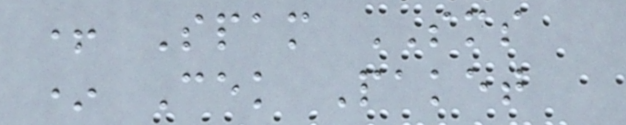+ Spam SMS
* Cek Paket
